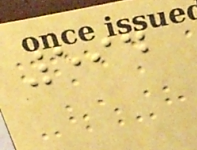594
